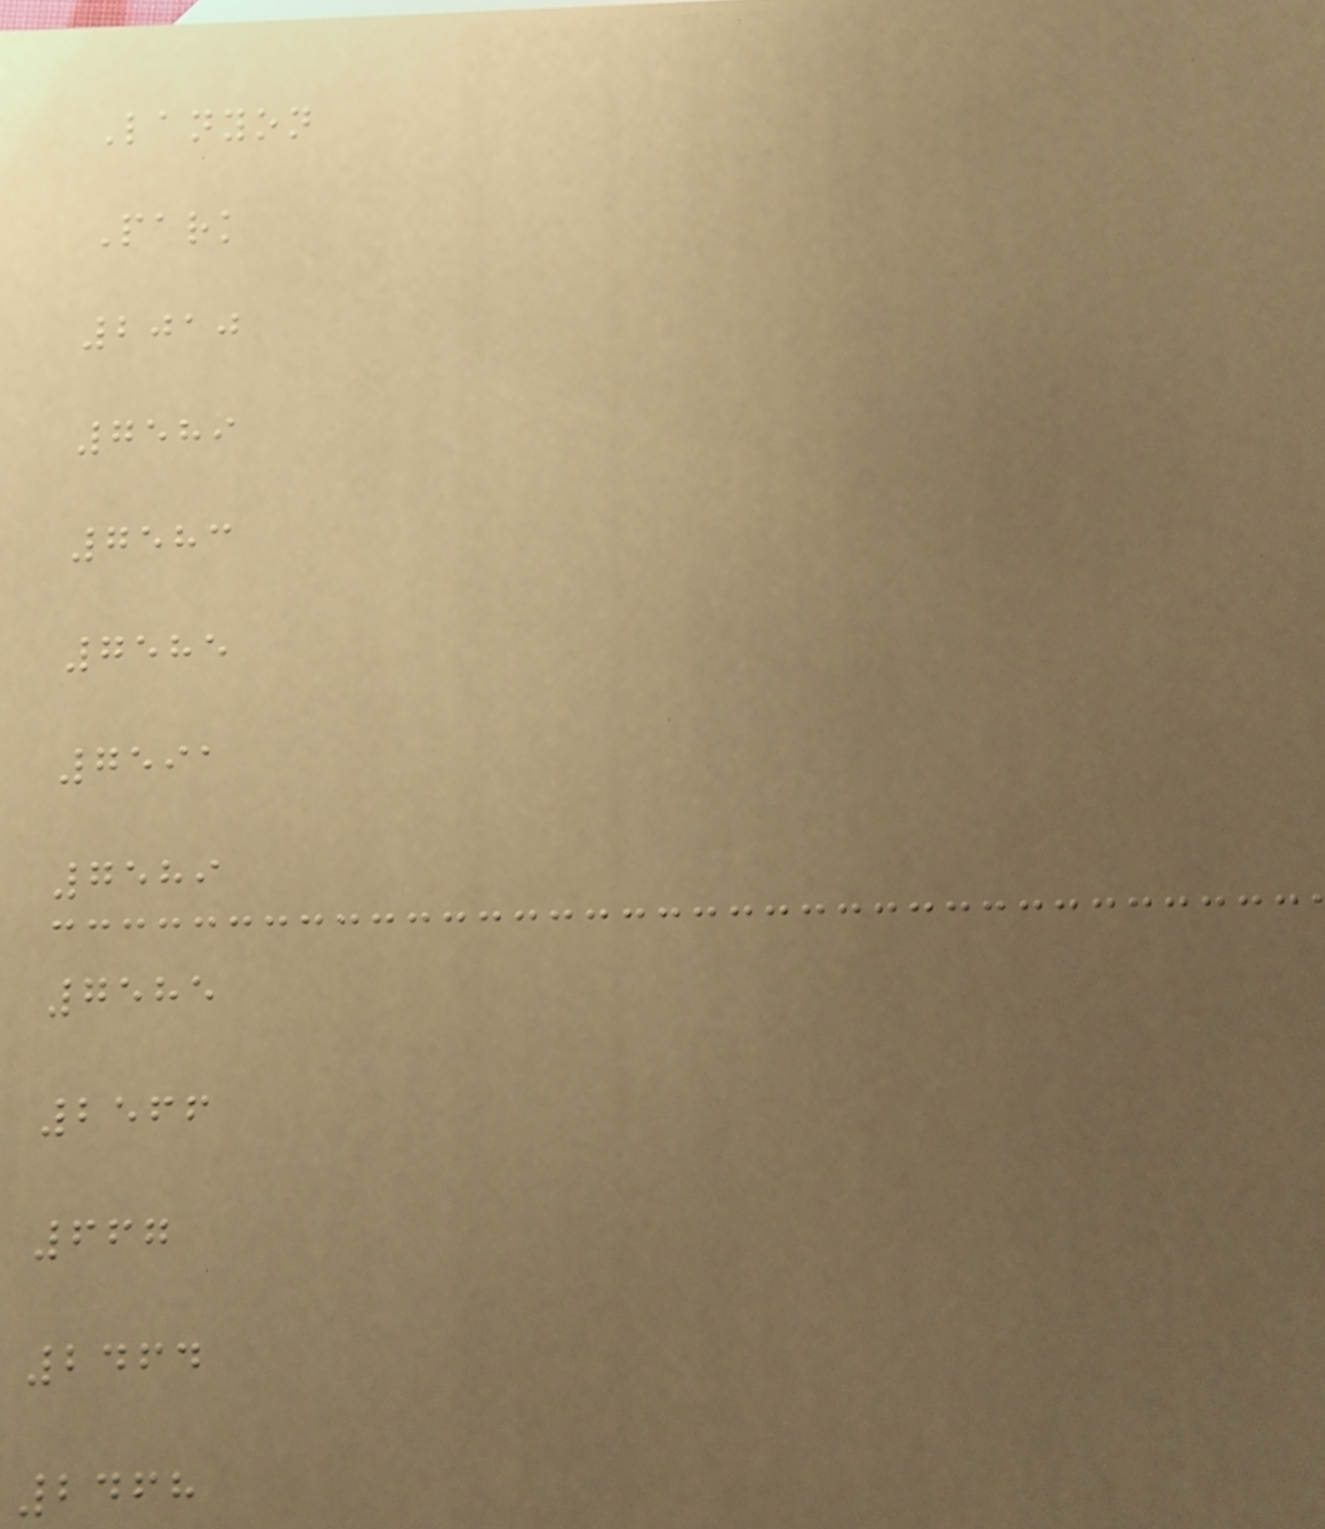Lanyon
Park
2010
7589
7583
7585
7591
7589
7585
2566
667
2464
2468
